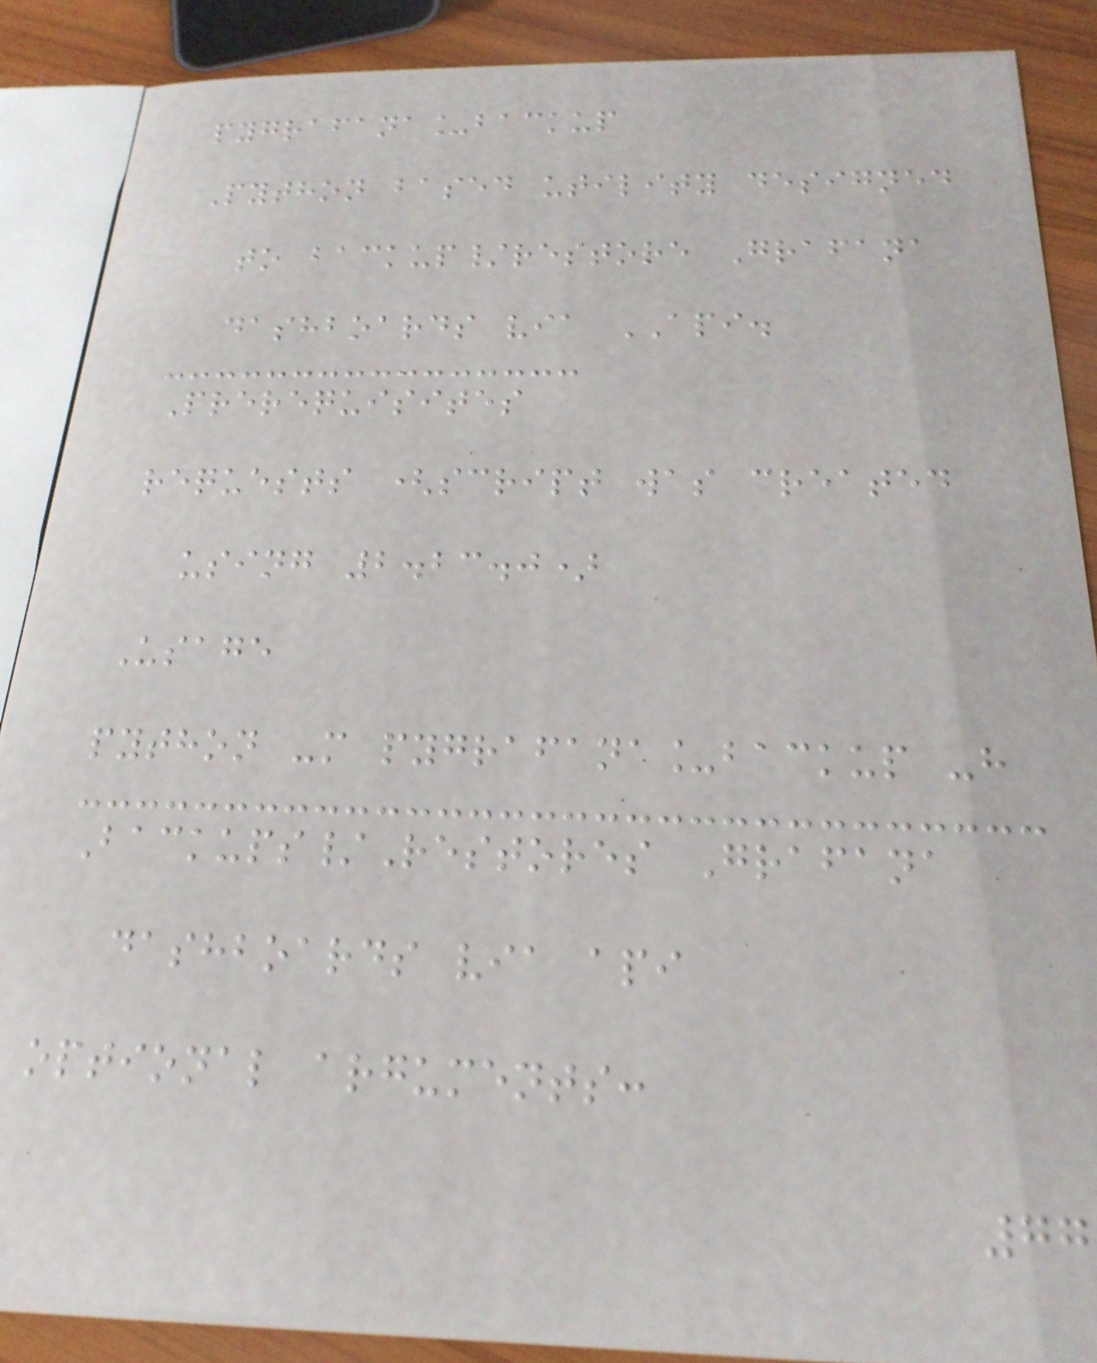pygrafana_backup
Python based utility designed
to backup/restore Grafana
dashboards via API.
Prerequisites
requests (script was created
using 2.23.0)
Usage
python -m pygrafana_backup -h
Backups/Restores Grafana
dashboards via api
optional arguments:
77
